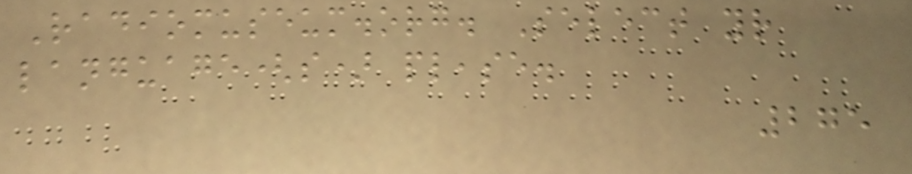Radiomuseum.org. Select your
language(s) please.
275
